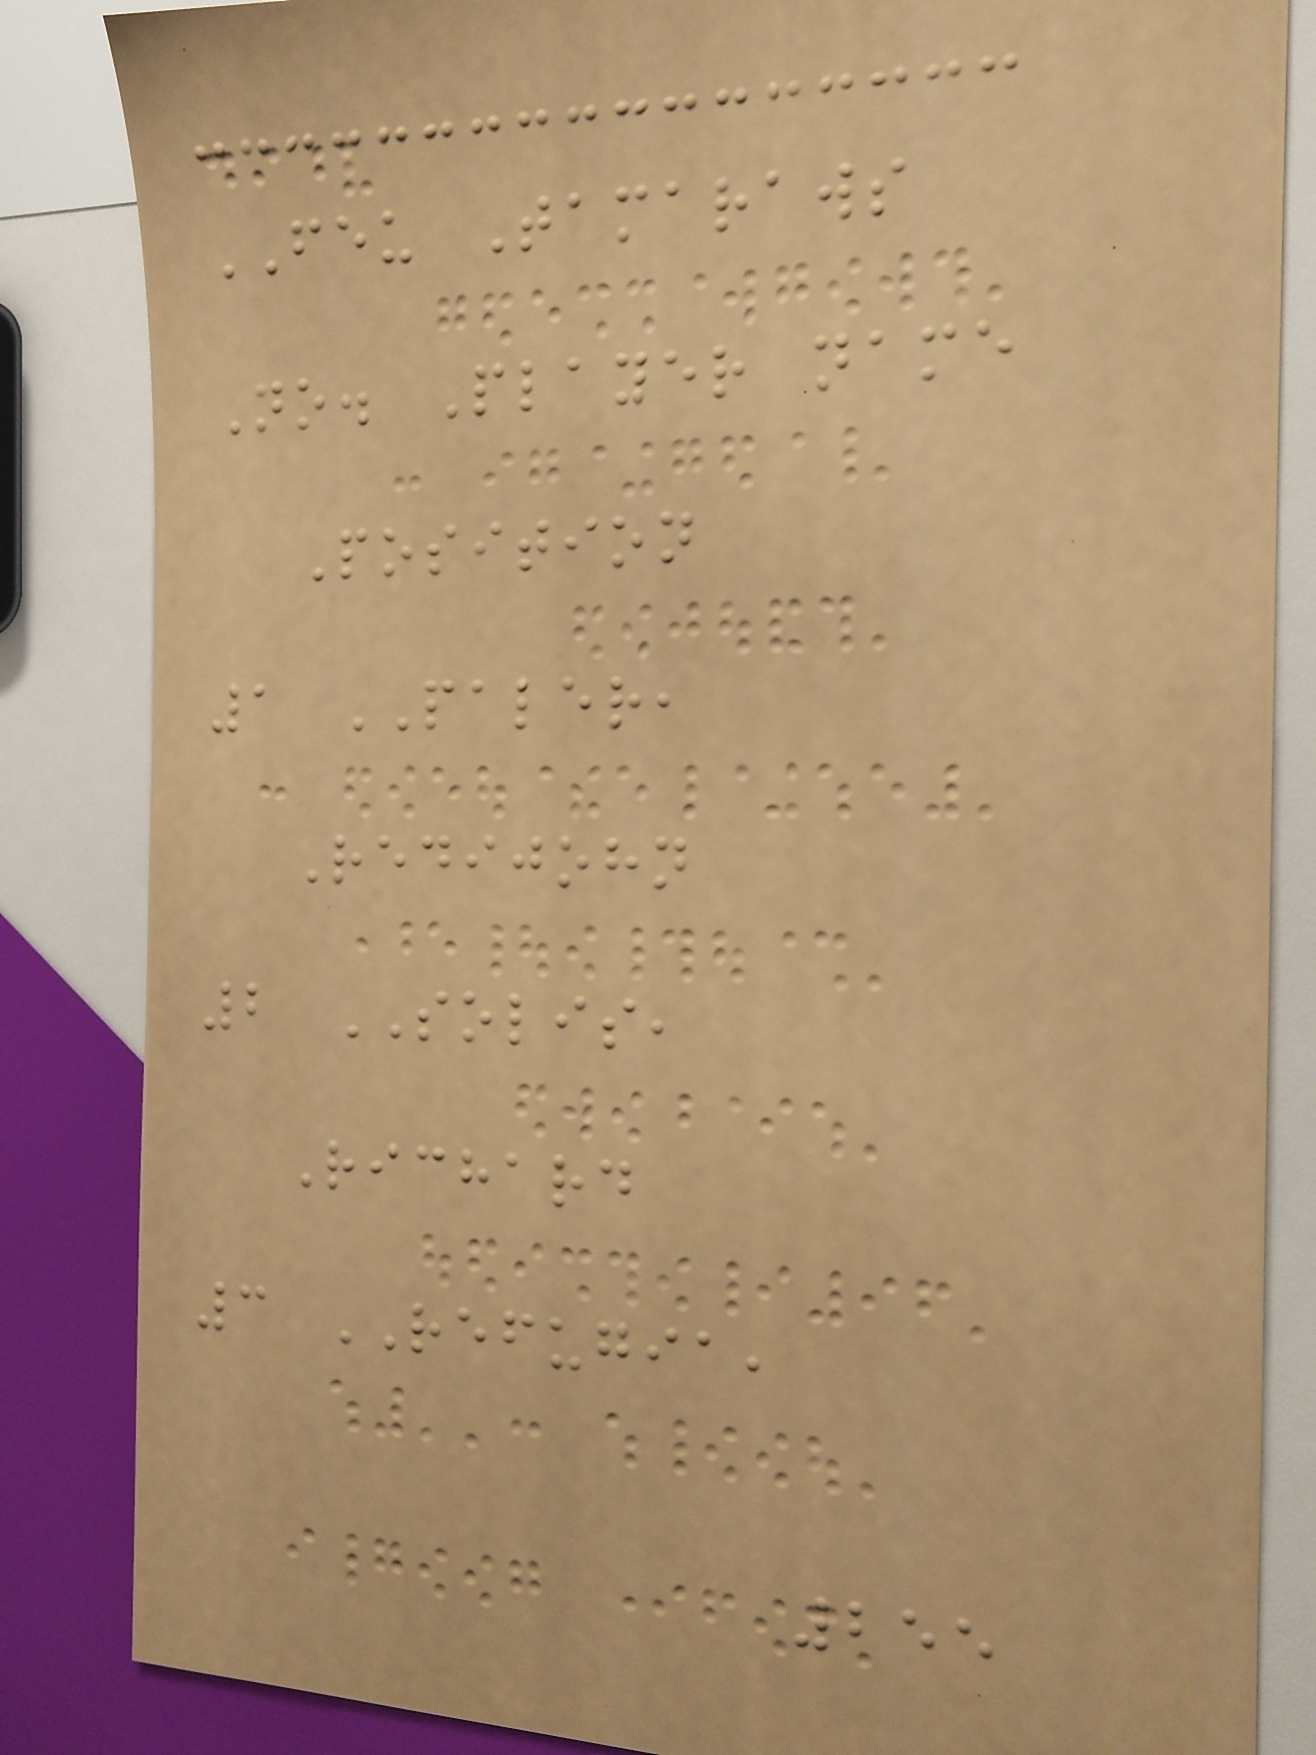FEU Tamaraws
No. Player name
Position
1 PALER,
Redijohn
2 SOLIS,
Richard
3 REFUGIA,
255
